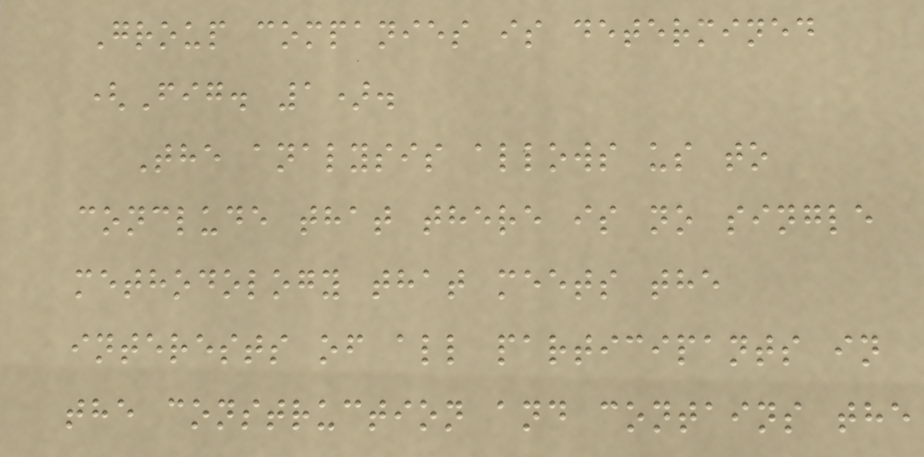Group companies is determined
(Fig. 1).
The analysis allows us to
conclude that there is no single
methodology that meets the
interests of all participants in
the construction and contains the
